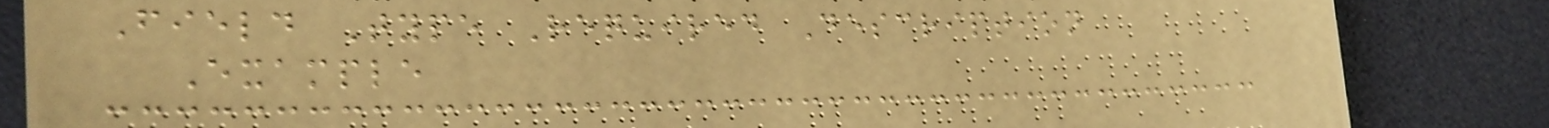Field Type Required Description
Example
